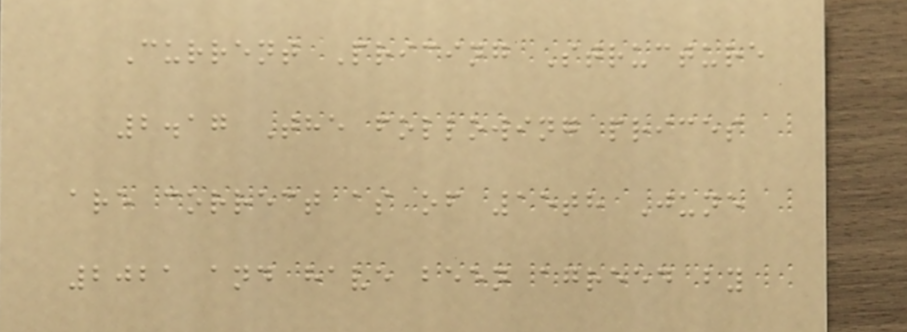Current Pricing Structure
2.17 The following prices
are correct as of 15th June
2021 and have been agreed by
